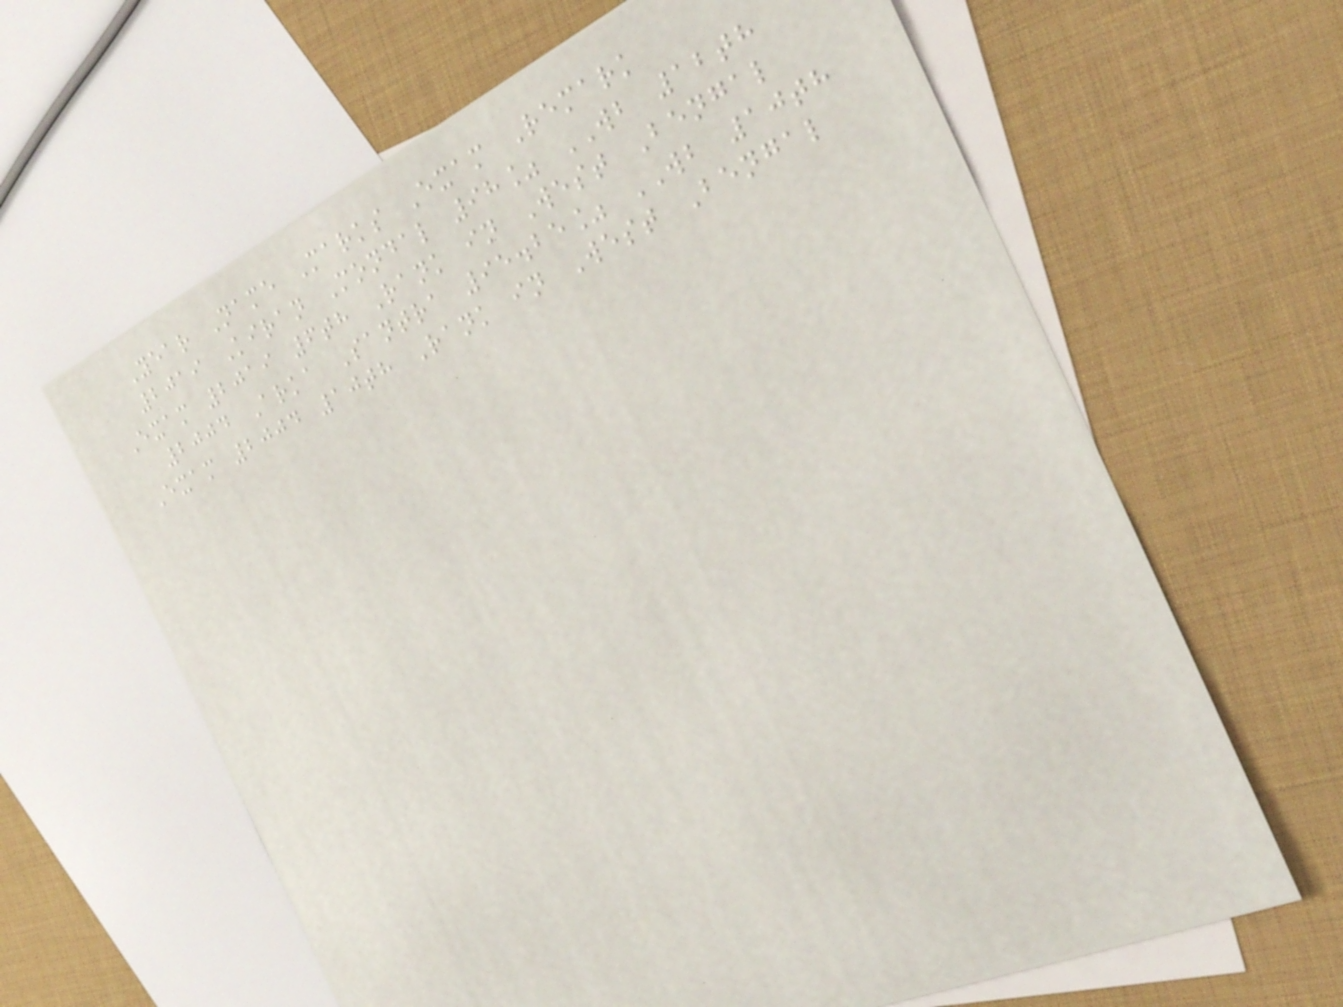Year Name Marks Exam Remark
2019 Kiran Mondal 98% WB 12th
Exam 2019 6th Rank in West Bengal
2004 Arka Santra 95.25% WB 10th
Exam 2004 10th Rank in West Bengal
